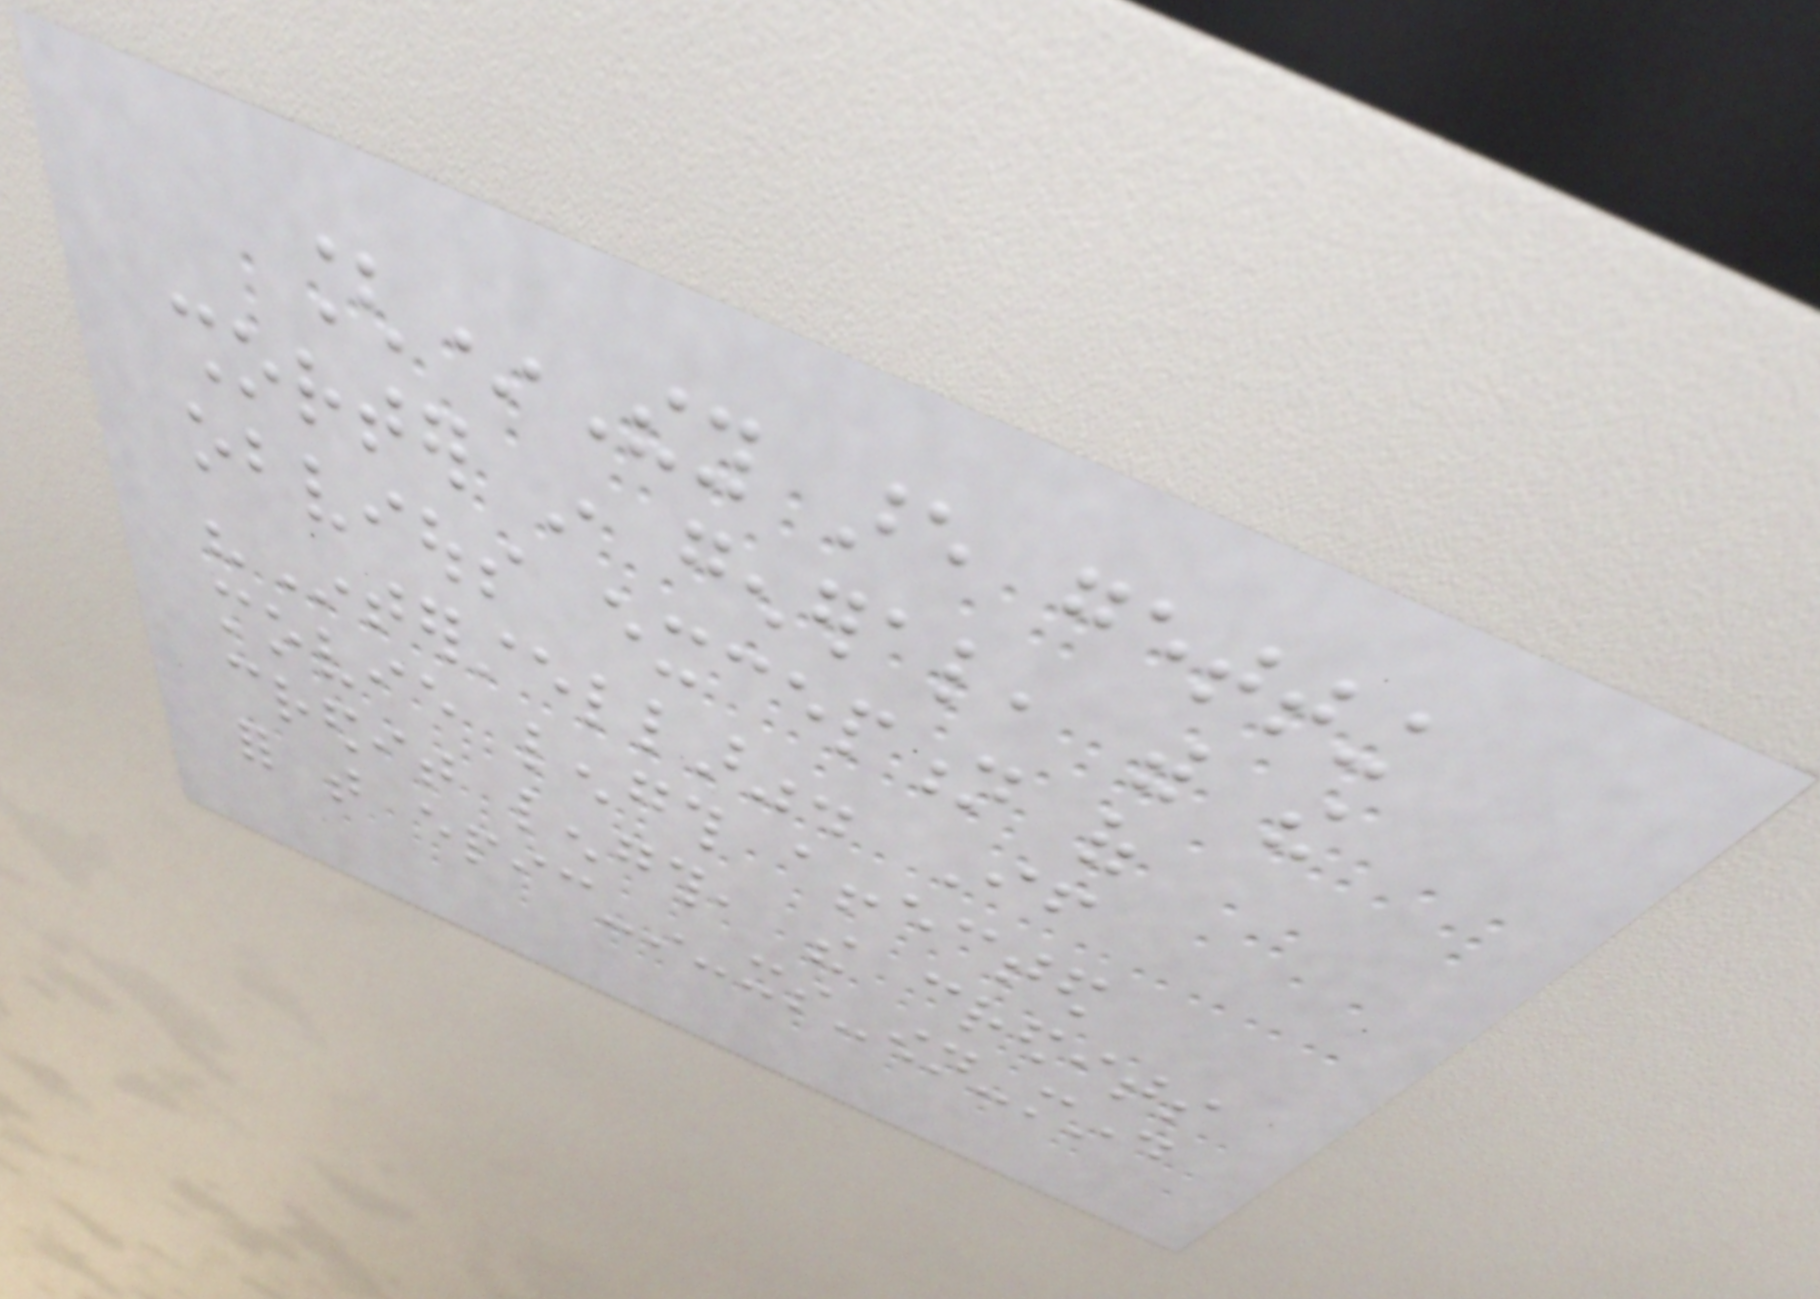[*They are getting
shorter in general, with the
obvious exception of
"Interstellar". If
movie length affected
credit length, the credits
for that epic-in-its-own-mind
